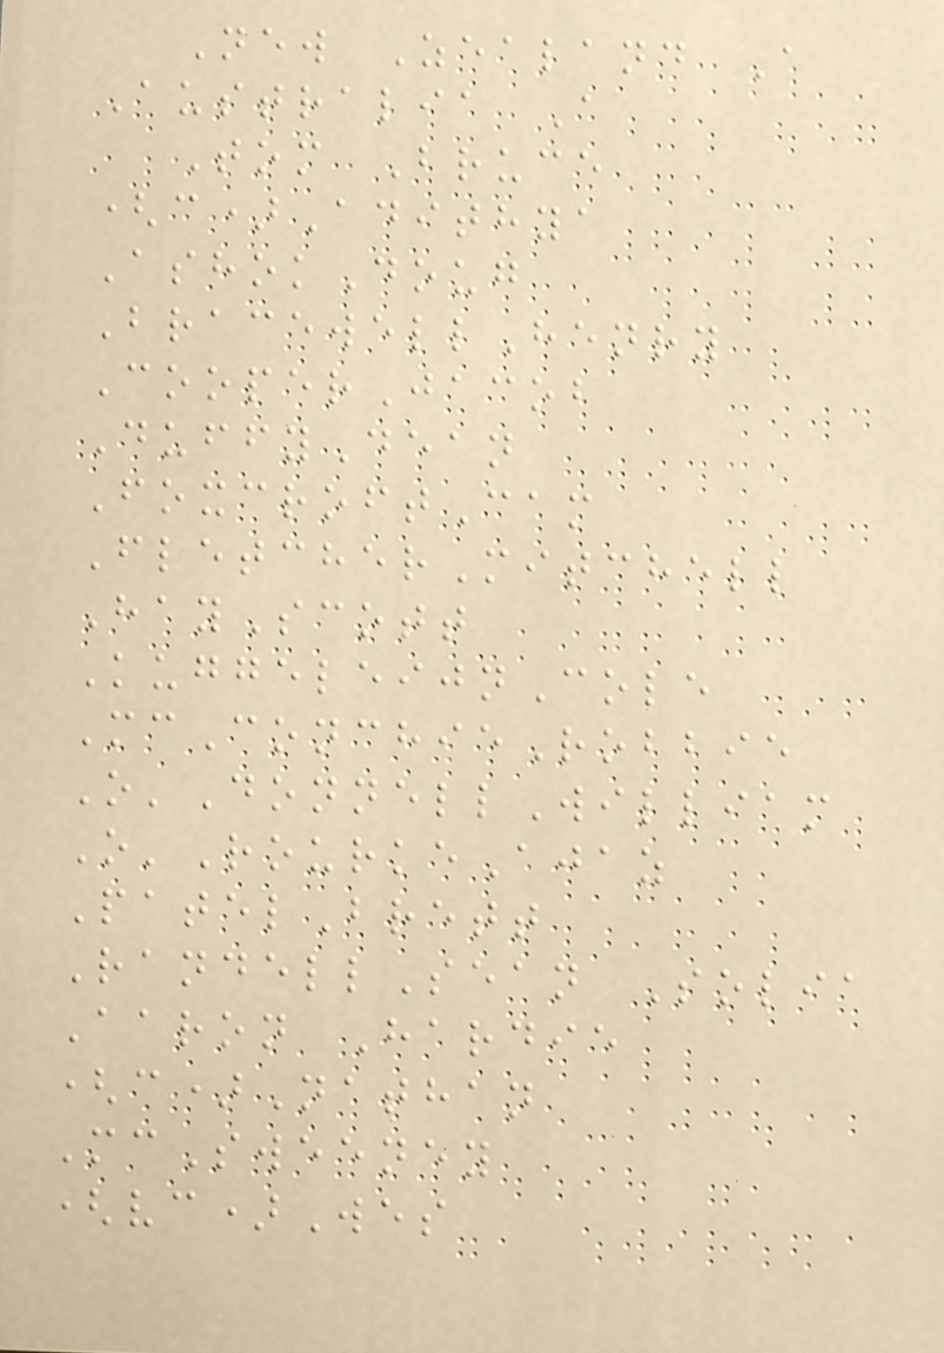New Zealand A
Australia A
Tom Bruce
(c)Adithya
AshokDoug
BracewellHenry
CooperJacob
DuffyDean
FoxcroftCam
FletcherMitchell
HayScott
KuggeleijnCole
McConchieRobbie
O'DonnellWilliam
O'RourkeAjaz
PatelBrett
RandellSean Solia
Aaron Hardie
(c)Nathan
McSweeney
(vc)Wes
